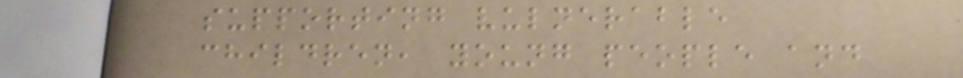supporting vulnerable
children, young people and
